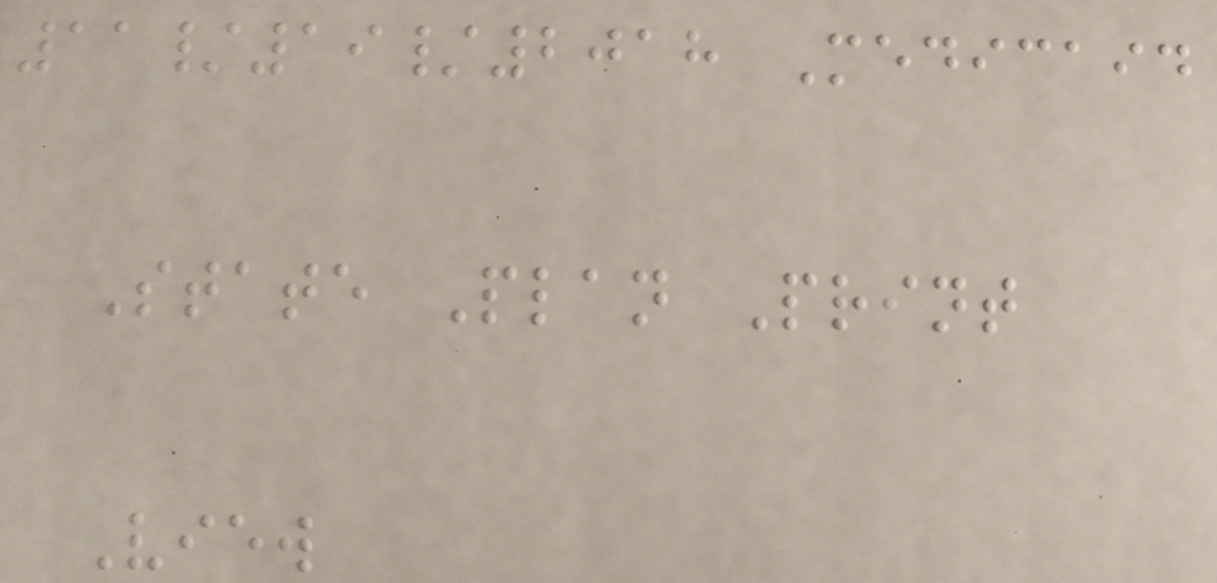11/19/2018 Medicaid
State Plan Print
View
